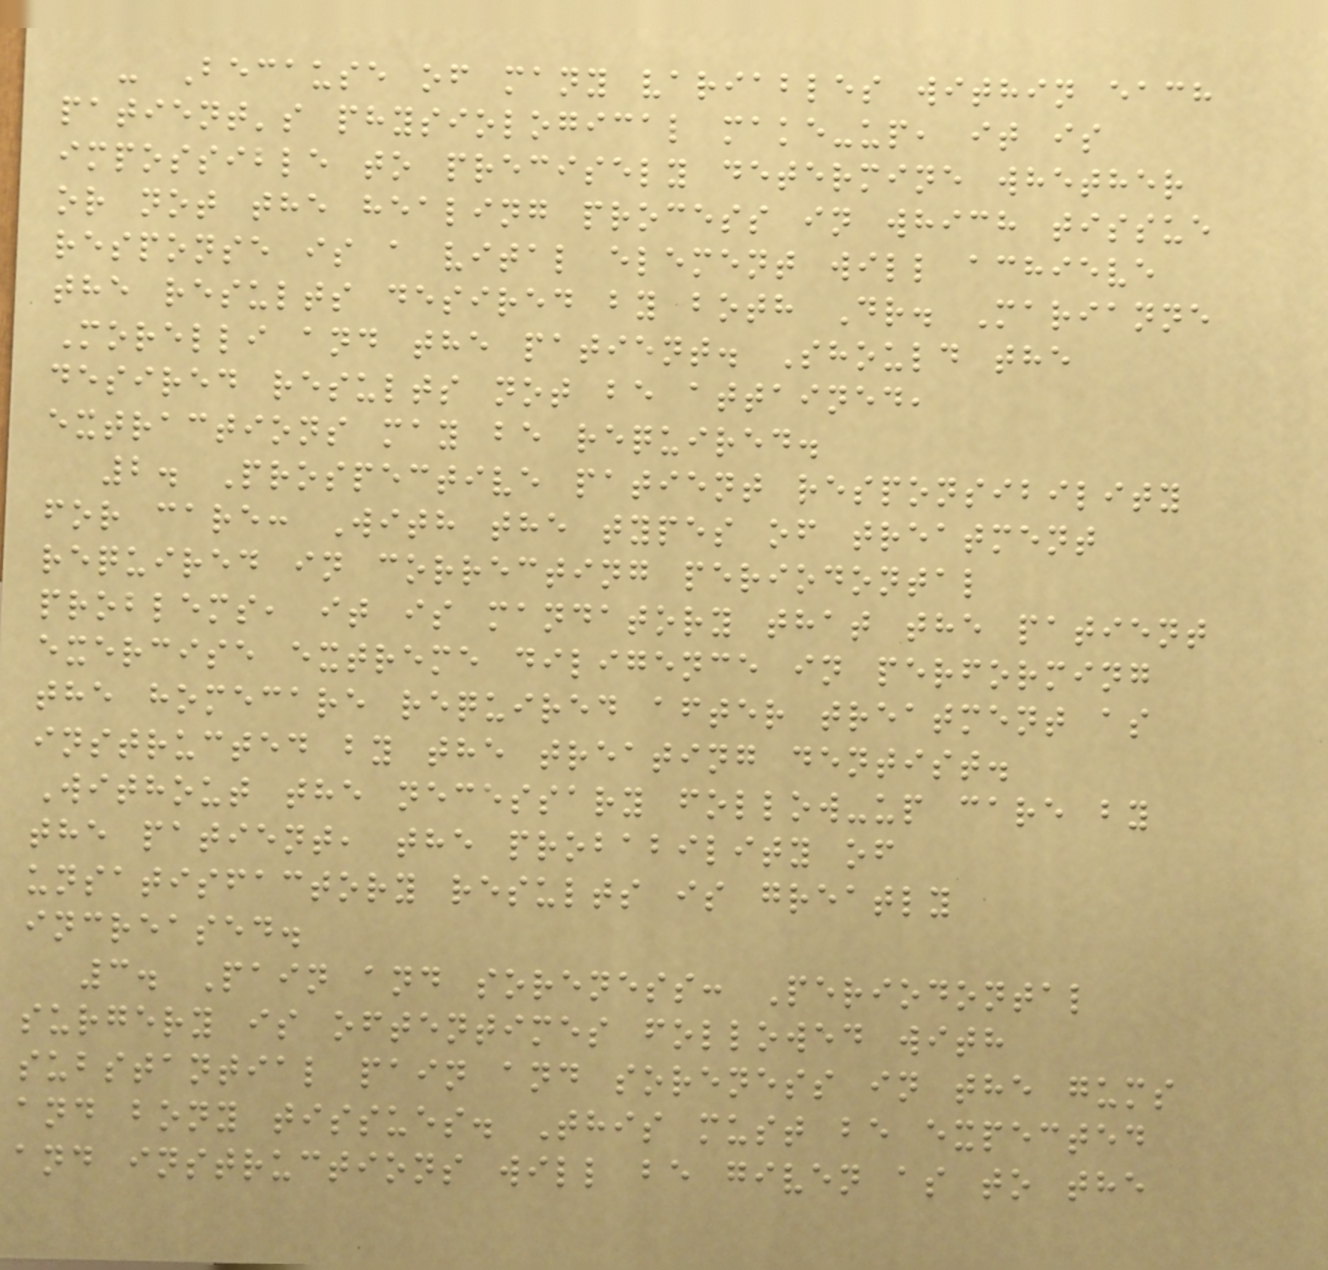- Because of many variables within each
patient's physiological make-up, it is
impossible to precisely determine whether
or not the healing process in which tissue
response is a vital element will achieve
the results desired by both Dr. Marianne
Morelli and the patient. Should the
desired results not be attained,
extractions may be required.
2. Prospective patient responsibility
for care: With the types of treatment
required in correcting periodontal
problems, it is mandatory that the patient
exercise extreme diligence in performing
the homecare required after treatment as
instructed by the treating dentist.
Without the necessary follow-up care by
the patient, the probability of
unsatisfactory results is greatly
increased.
3. Pain and soreness: Periodontal
surgery is oftentimes followed with
substantial pain and soreness in the gums
and bony tissues. This must be expected
and instructions will be given as to the
